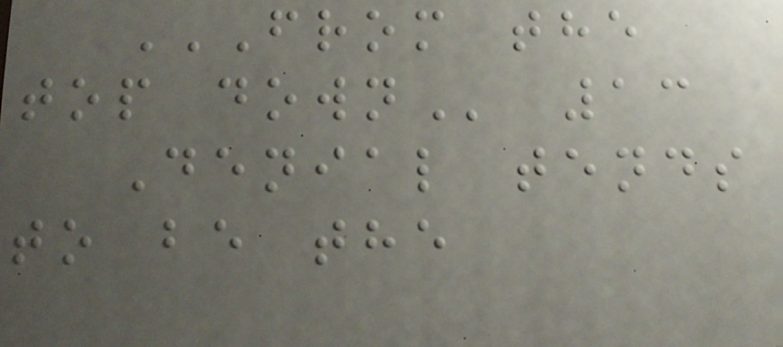FROM THE
TOP DOWN 13
Denial tends
to be the
